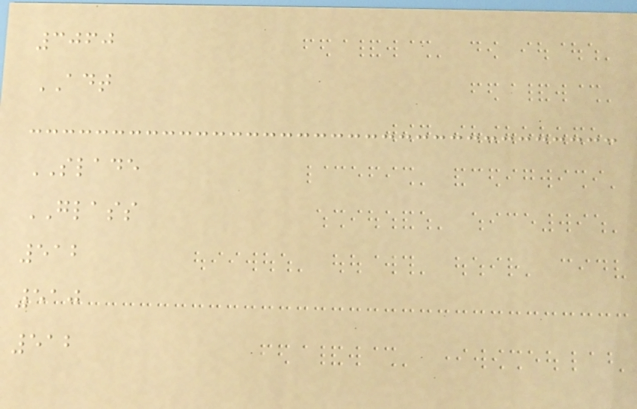3060
ADT
SLADE
GLASS
512
510
512
